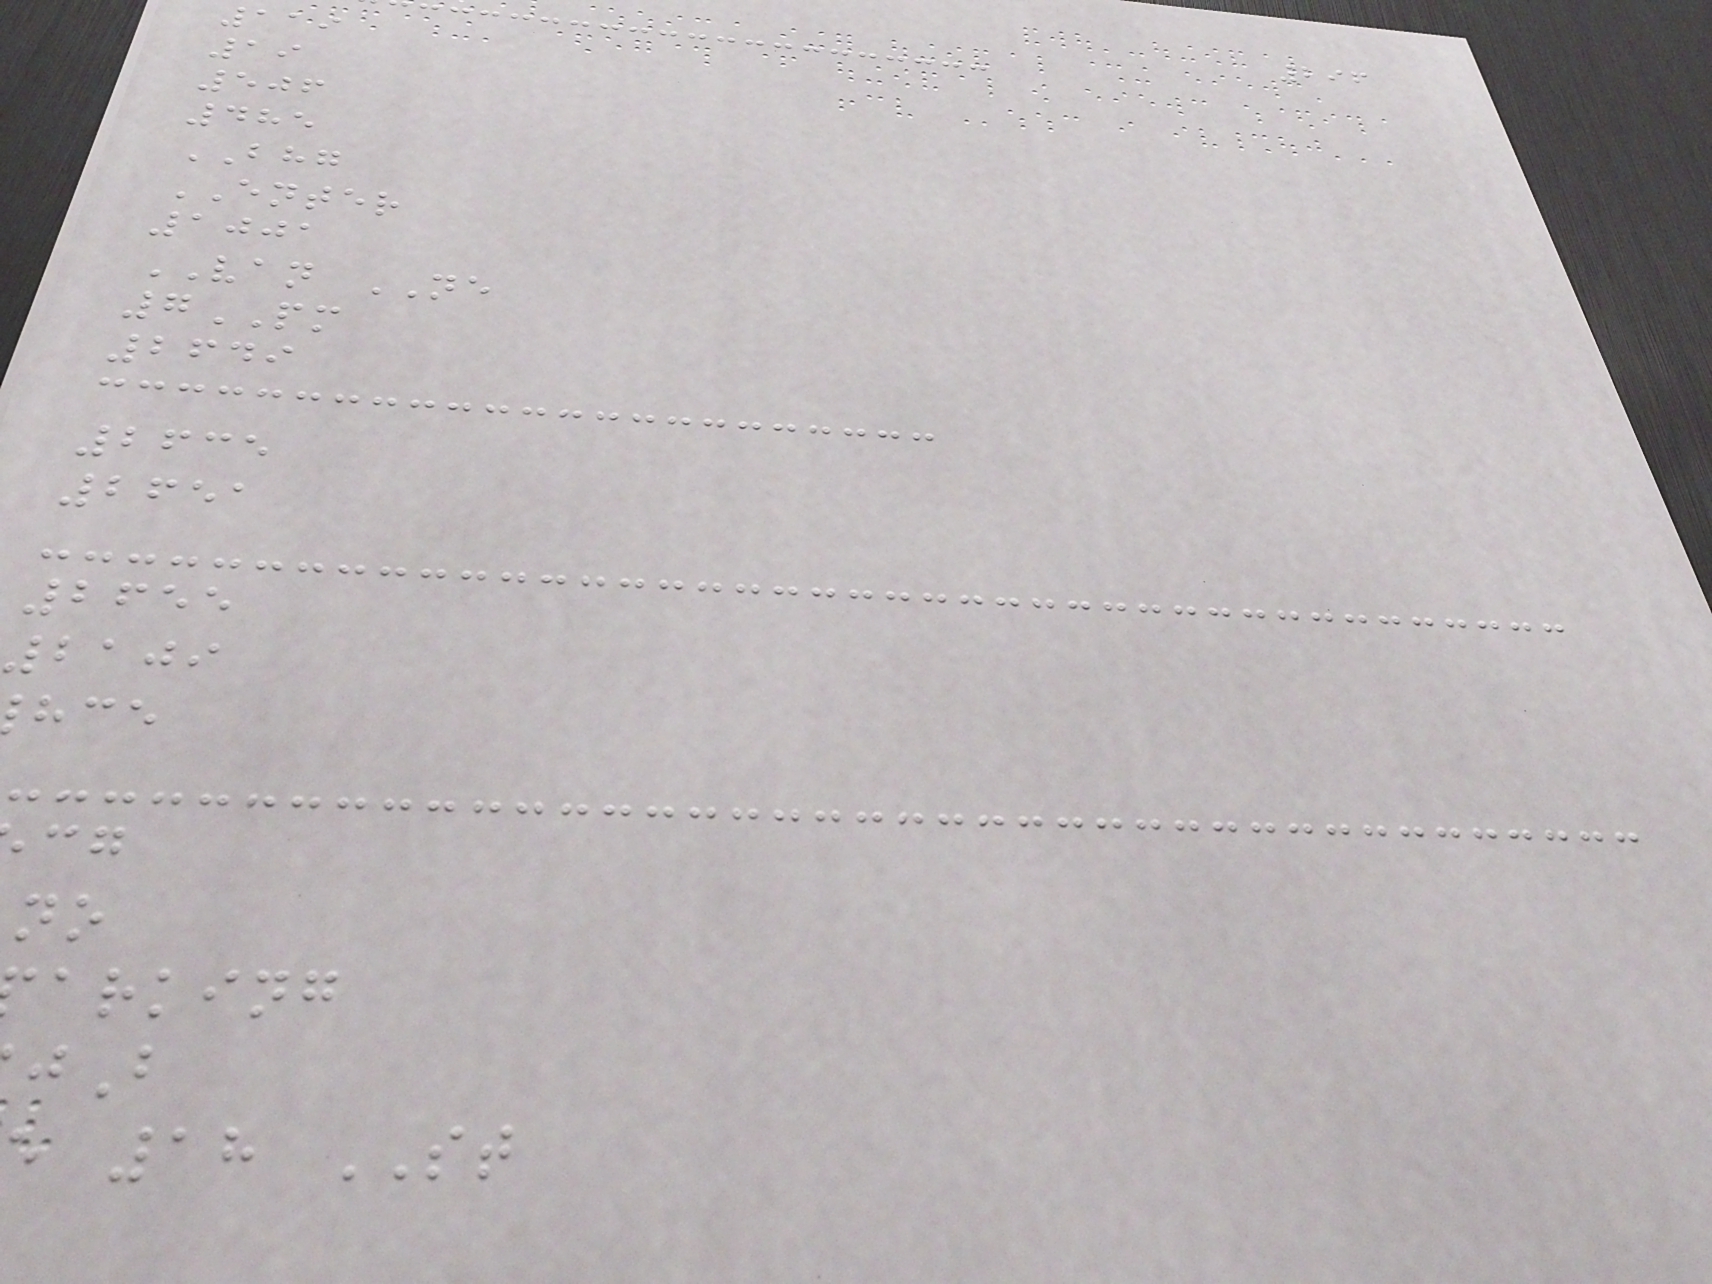296
119
19
506
485
BHG
ENTER
1001
VAN NE
7PM
2649
2635
2651
2655
2109
arking
18 ST
